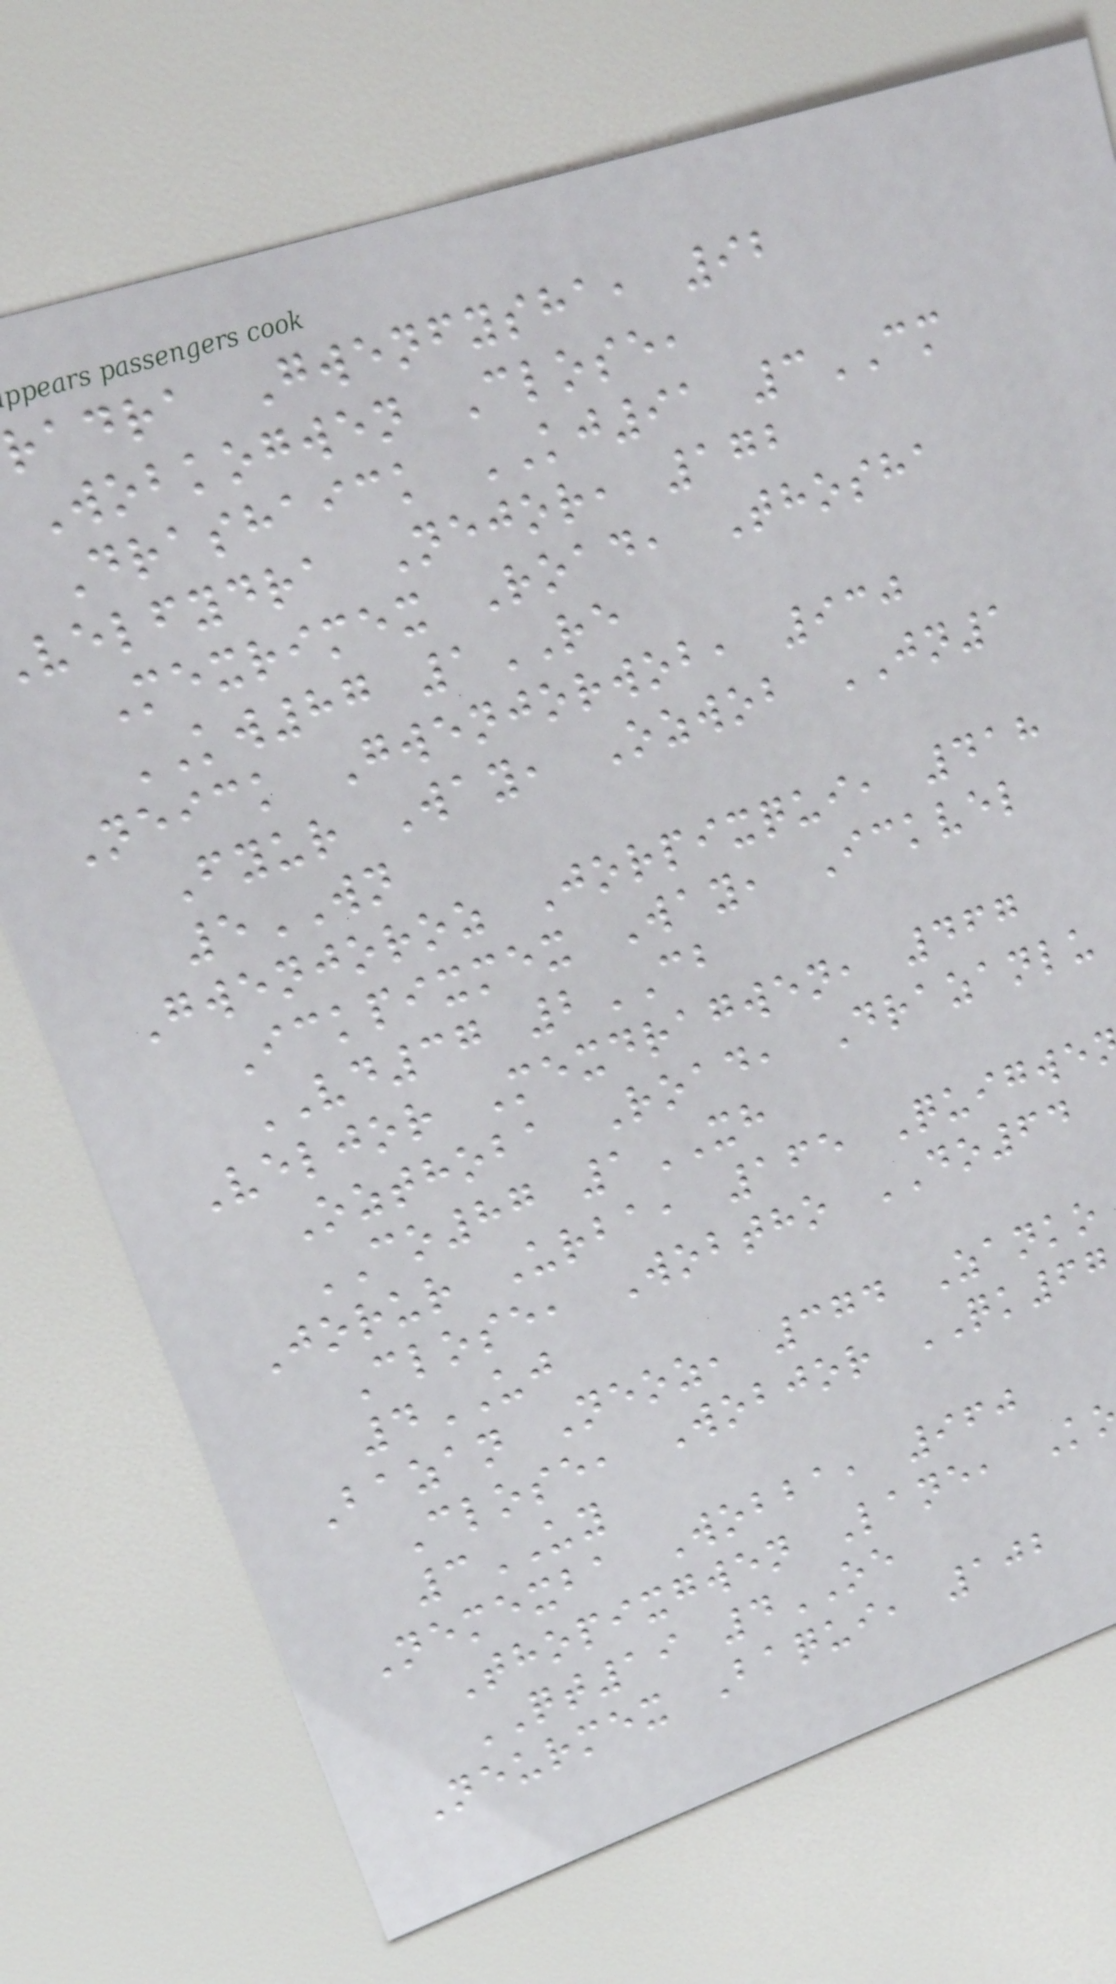radra Gwenfysha, 92
Wobkogwen Close,
Drashaick KJ91 3CM
velfydra Nejor, 172
Mexrimex Road, Thosha
KW87 1RE
Neick Gwenjorwob, 930
Fyur Way, Ozwob JN1
5WN
Gwenjoroz Jorpixqui, 418
Ickpixmex Way, Ickvel
VD37 2CB
Veljor Mexdragwen, 467
Ozthoba Road, Drazanlu
CO87 1XH
Jorur Urba, 165 Quigwe
Close, Wobtho DO64
4UJ
Bazan Neoz, 374 Zanko
Close, Wobjor QK67
3UY
Nemexba Wobba, 960
Thopixgwen Lane, K
QT19 4OE
Neurmex Baqui, 102
